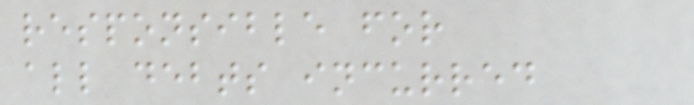responsible for
all debts incurred
